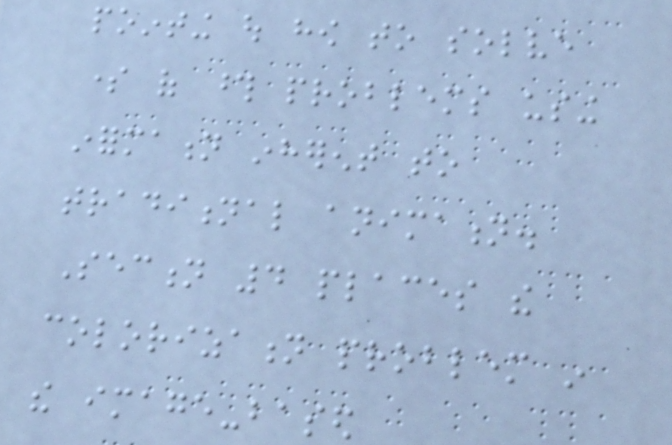pointing out how to solve
some of those problems using
information inherent to
traditional animation.
Section 4 places the
colorization problem in
the image-based
